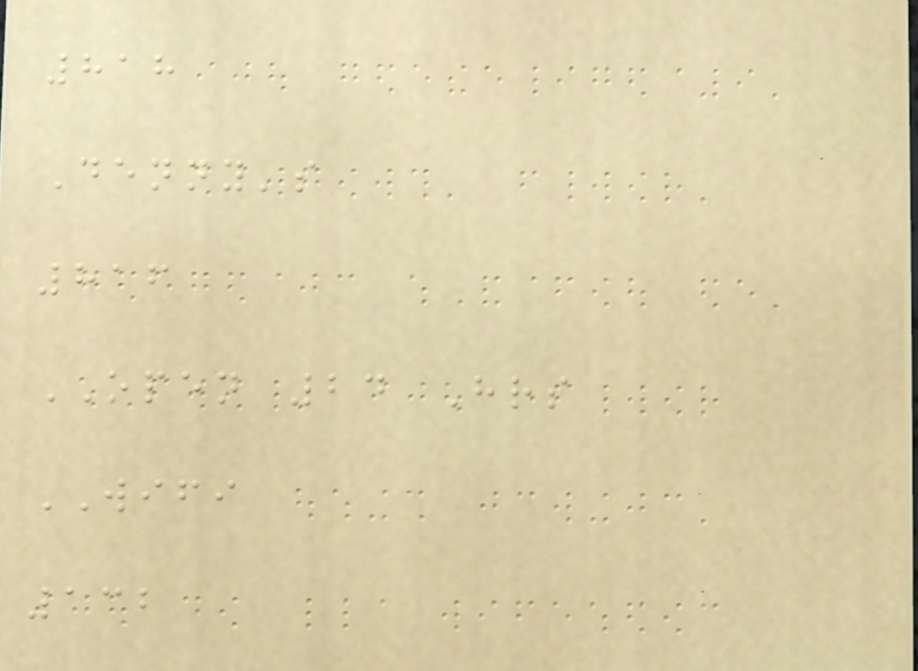818
Denny's
816
OPEN 24 Hrs
WIFI
132
